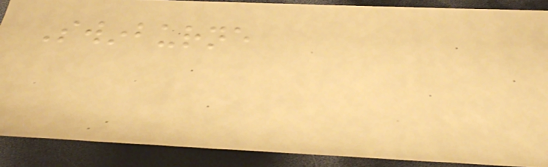Swinburne
